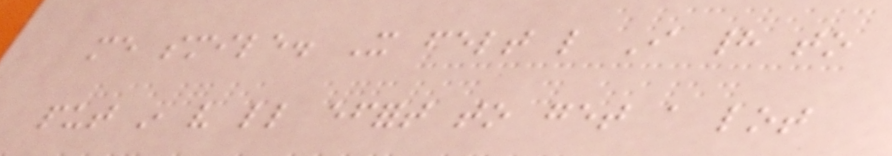me smile. It felt like I had to
put in very little effort to get a lot
